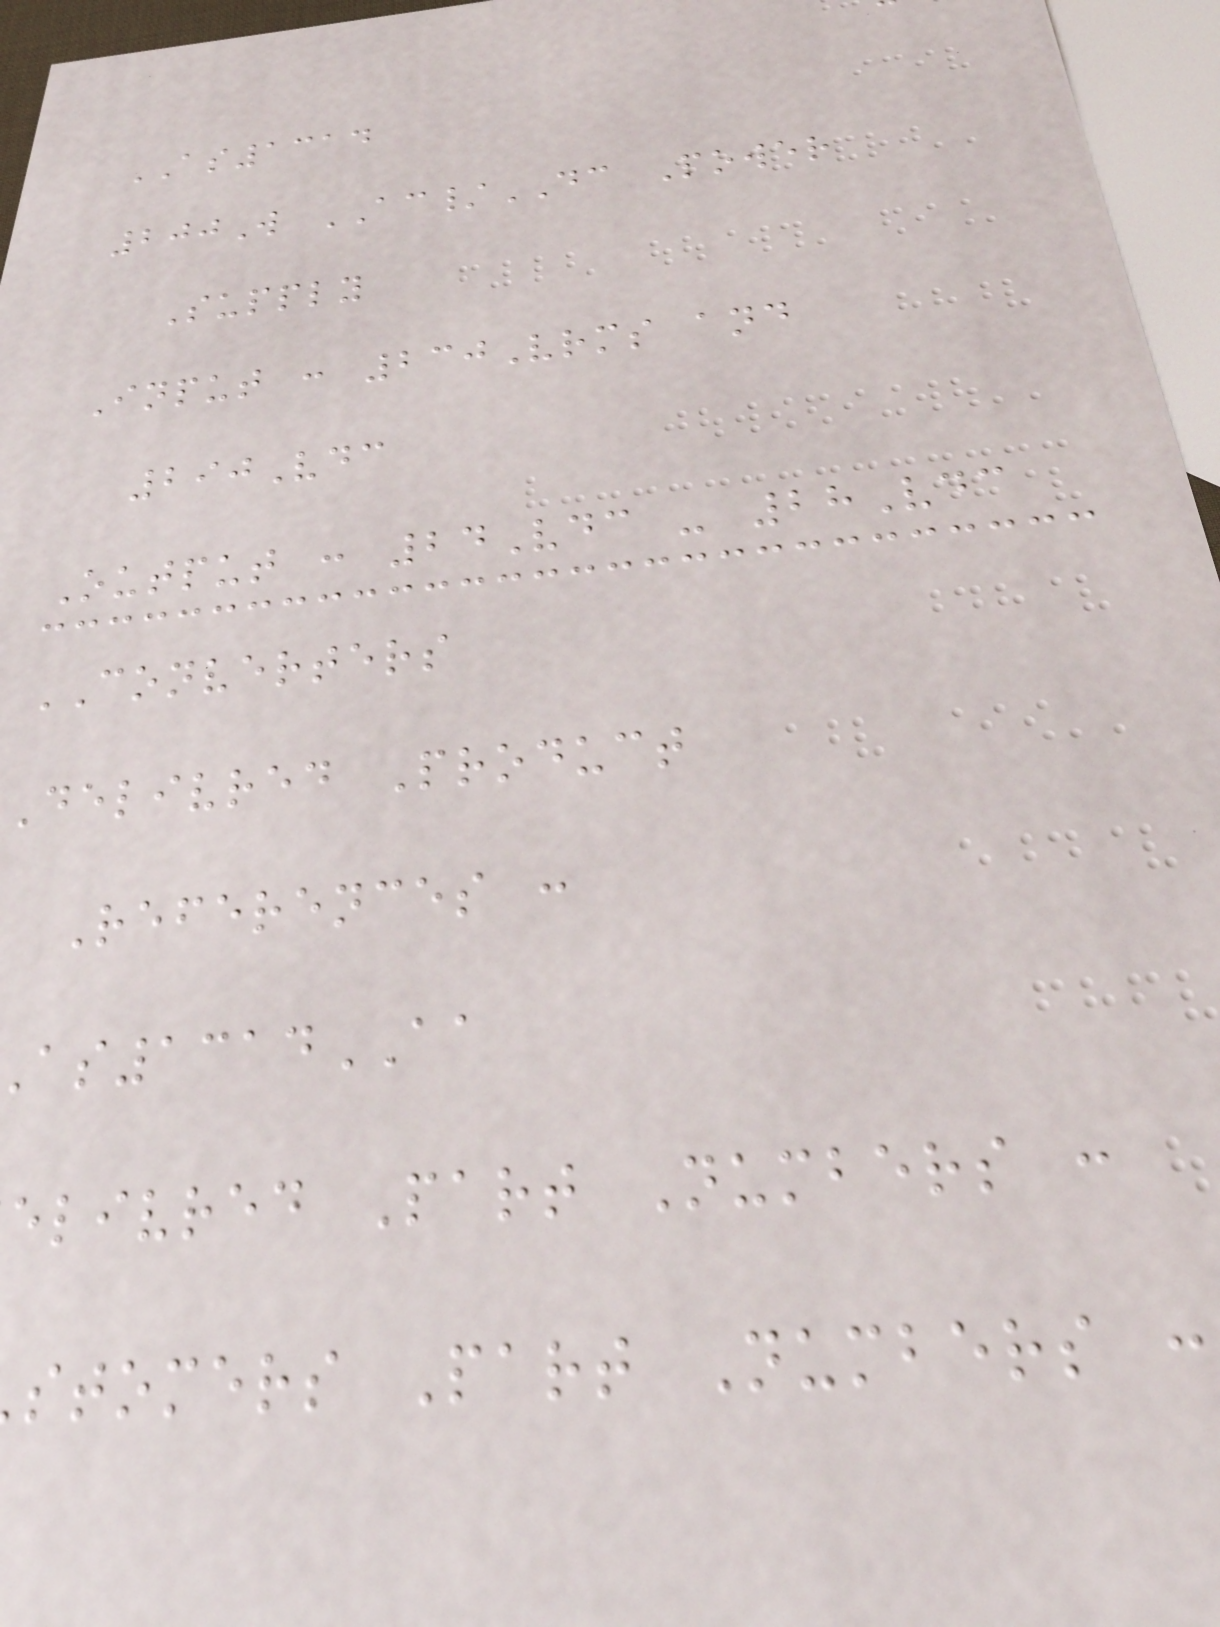AS1314
200W AC/DC Power
Supply
Input : 230Vrms and
290Vdc
Output : 24Vdc - 28Vdc
CONVERTERS
Delivred Product
References :
1314AA
elivred Part Numbers :
stomers Part Numbers :
